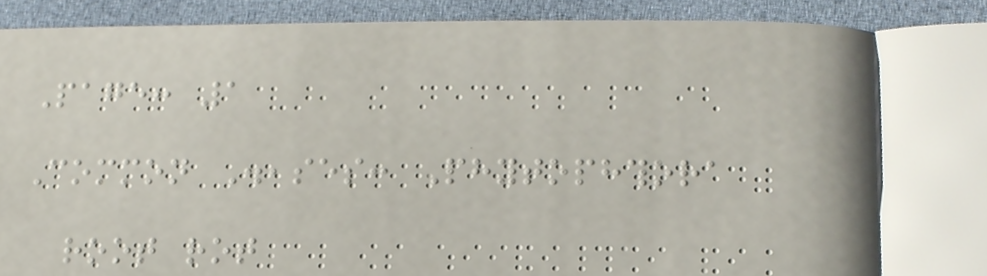Page: 1
Common Diseases: Phytophthora
root rot
